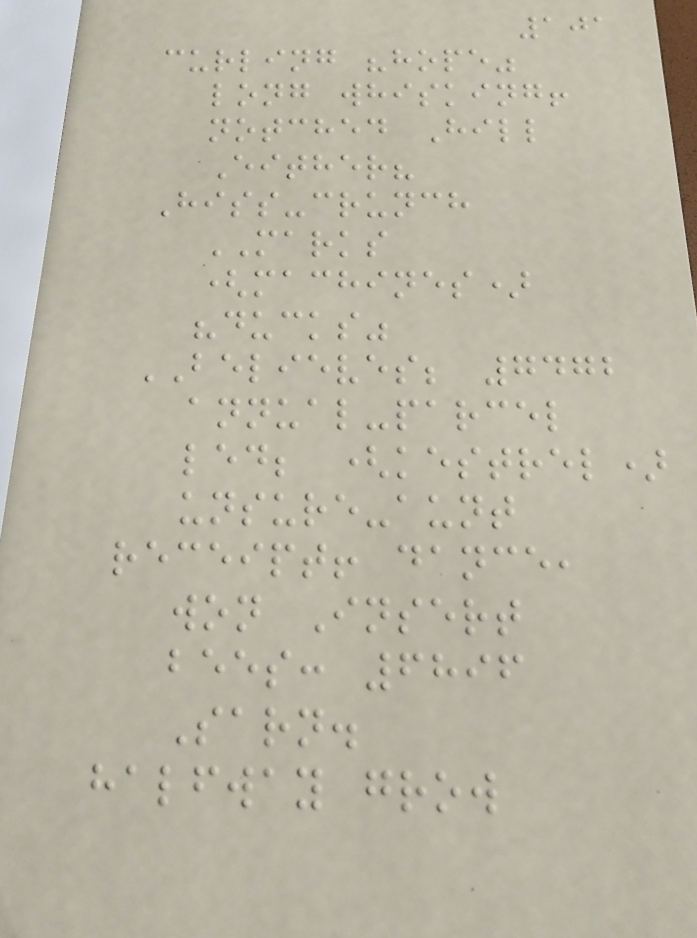101
curling "hope"
long whisking!
notched Hill
Either?
Hiss-crunch
MARKS
(machines)
"ducks"
BELIEVES; 7472
annual-parcel
led; (kestrel)
unsure-aunt
receipt! dance,
won Insert
bees: 6896
Sarn.
halfway grow
